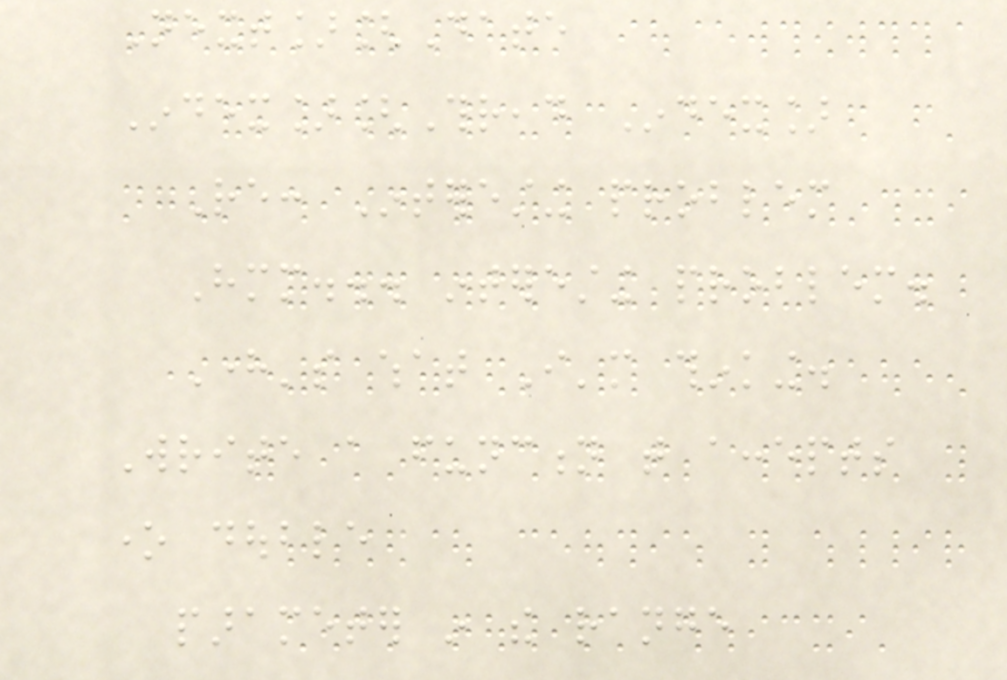Next][Date
Index][Thread Index]
Re: Interesting problem
Hmm... interesting problem.
Here's what I'm thinking.
Write a function that accepts
one double
parameter in the range
